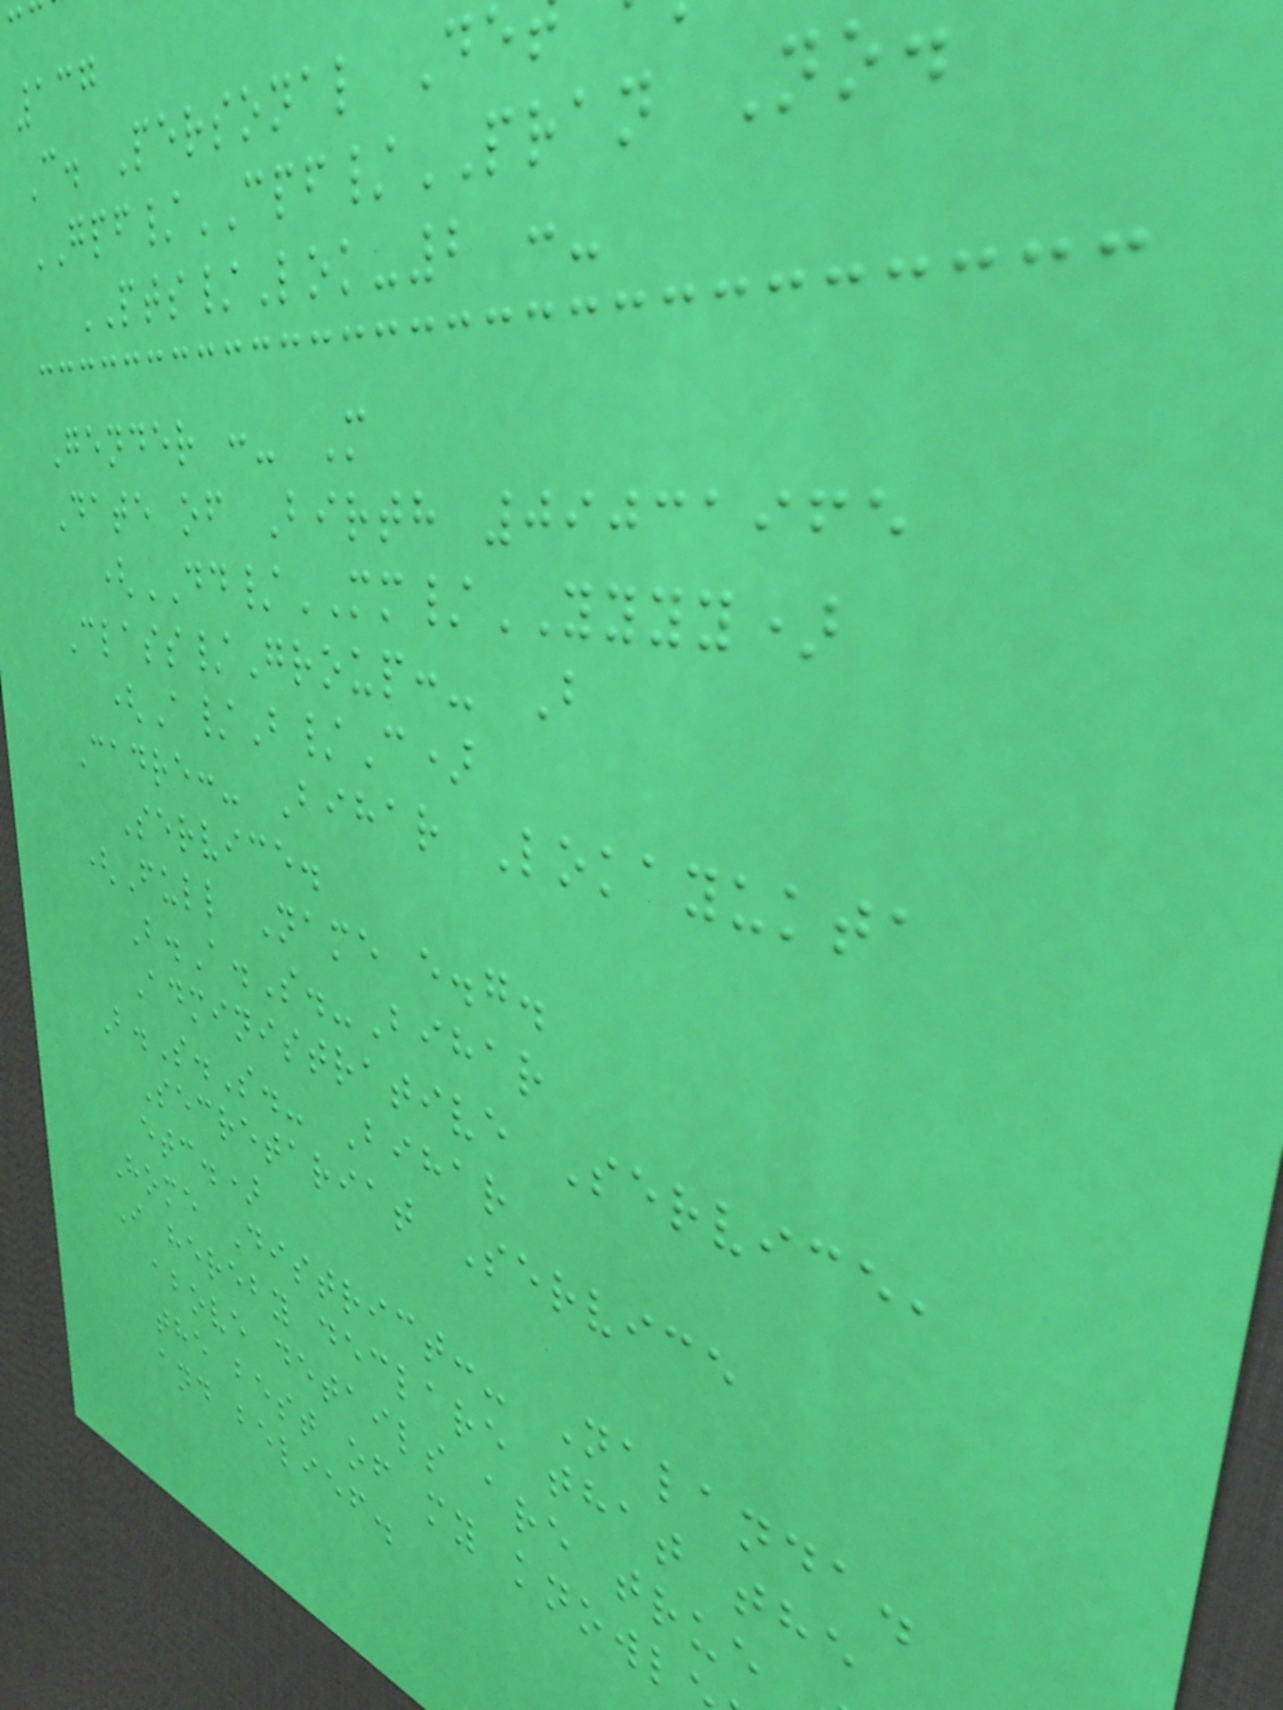137
C. Personal De
GPF/CPF/PRAN No
PTS/Lok-2 :-
Gender :- M
Date of Birth 09031965
(DD/MM/YYYY)
Class/Group:- B
(A/B/C)
Cadre:- Bihar Lokayukta
Service.
(Full Name e.g.
B.A.S.-Bihar
Administrative Service,
B.S.S.- Bihar
Secretariat Service
etc.)
Home District:- Nalanda.
I hereby declare that the
above details are true
the best of my knowl
and belief.
